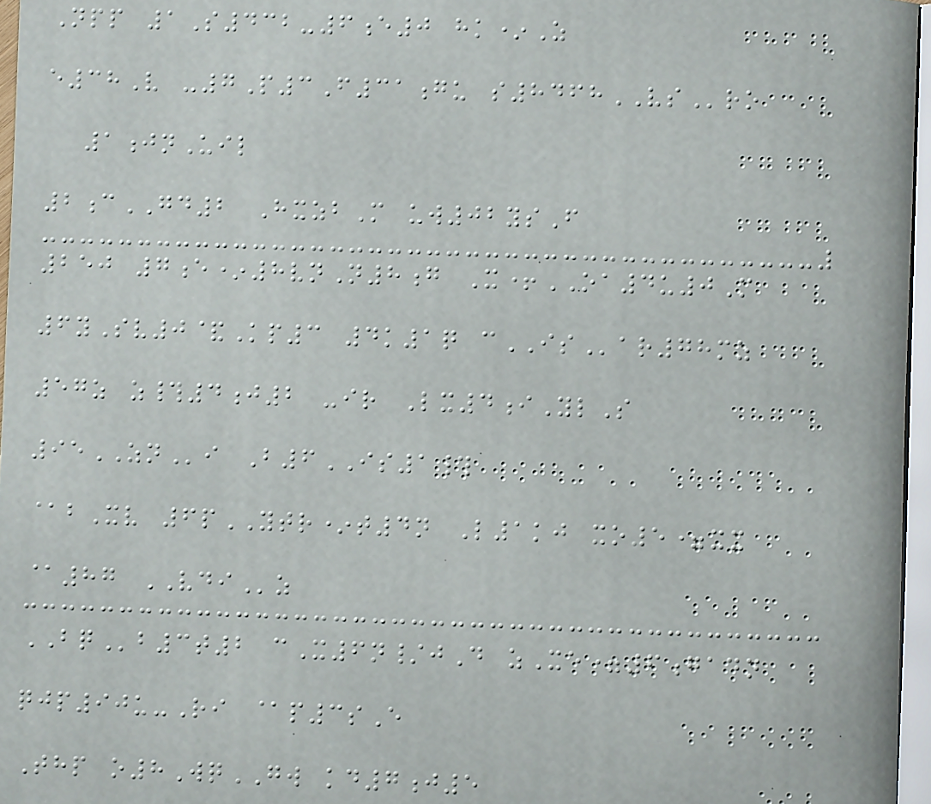Npp 1S432-6e0 hk*Z
e38V -7P3F31gu s8468VSro
1jnUil
2cGD2 HxzbM uw02ysF
250 7e*8vnN8g X+OA4u0M
6ySv0&Kp3 4k1q cISar78mz
57z z#4j2 -ir Lx4iYlS
95ZNi B6IS1#
@bXv 6pYTR*t4n L1kj xo5=xx
@87 VDIz
BQb3t2 cX6n/jD zXe=6gadn
qjp90u-Ri @p3sE
Thp o8WqGW kd7j5
